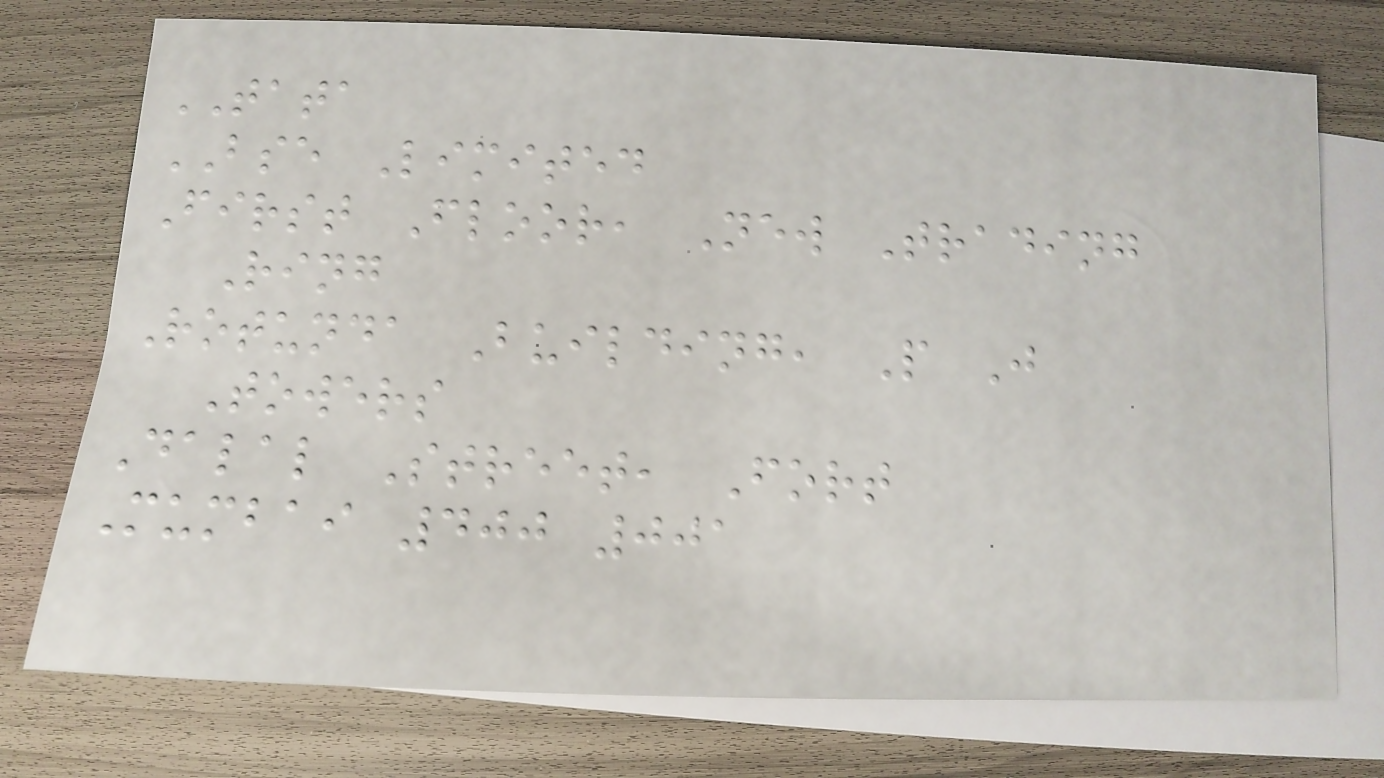TATA
BSE Limited
First Floor, New Trading
Ring
Rotunda Building, P J
Towers
Dalal Street, Fort
Mumbai 400 001
